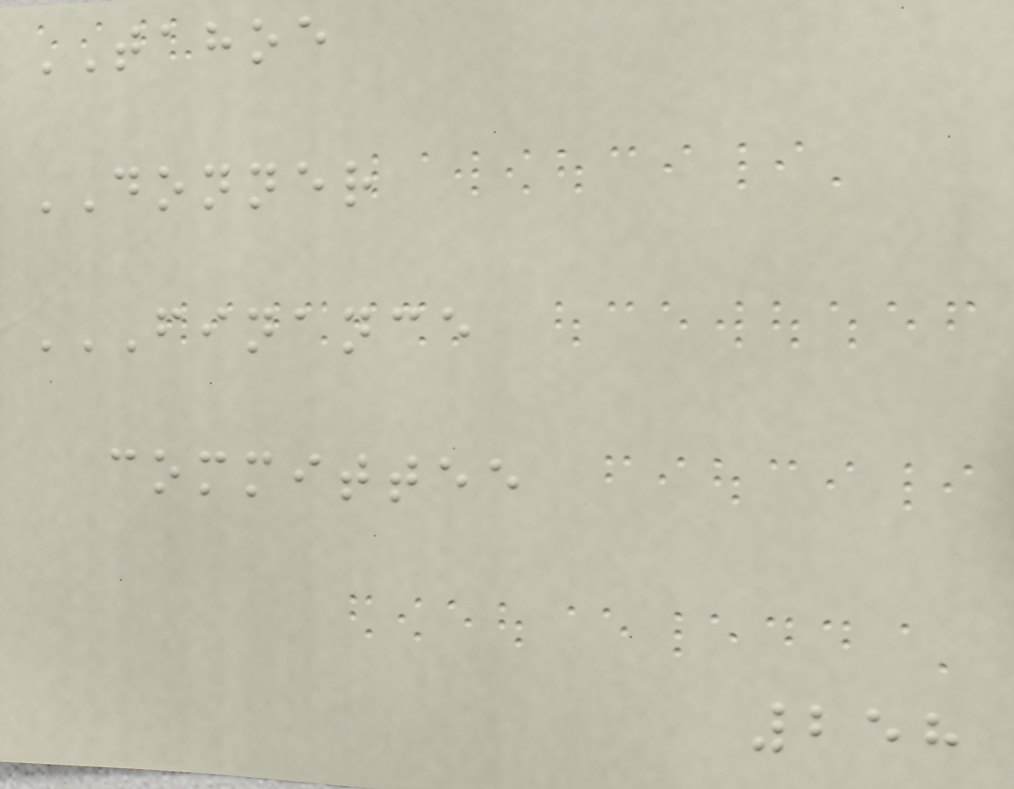TAHOE
DONNER
FINANCE
COMMITTEE
258
